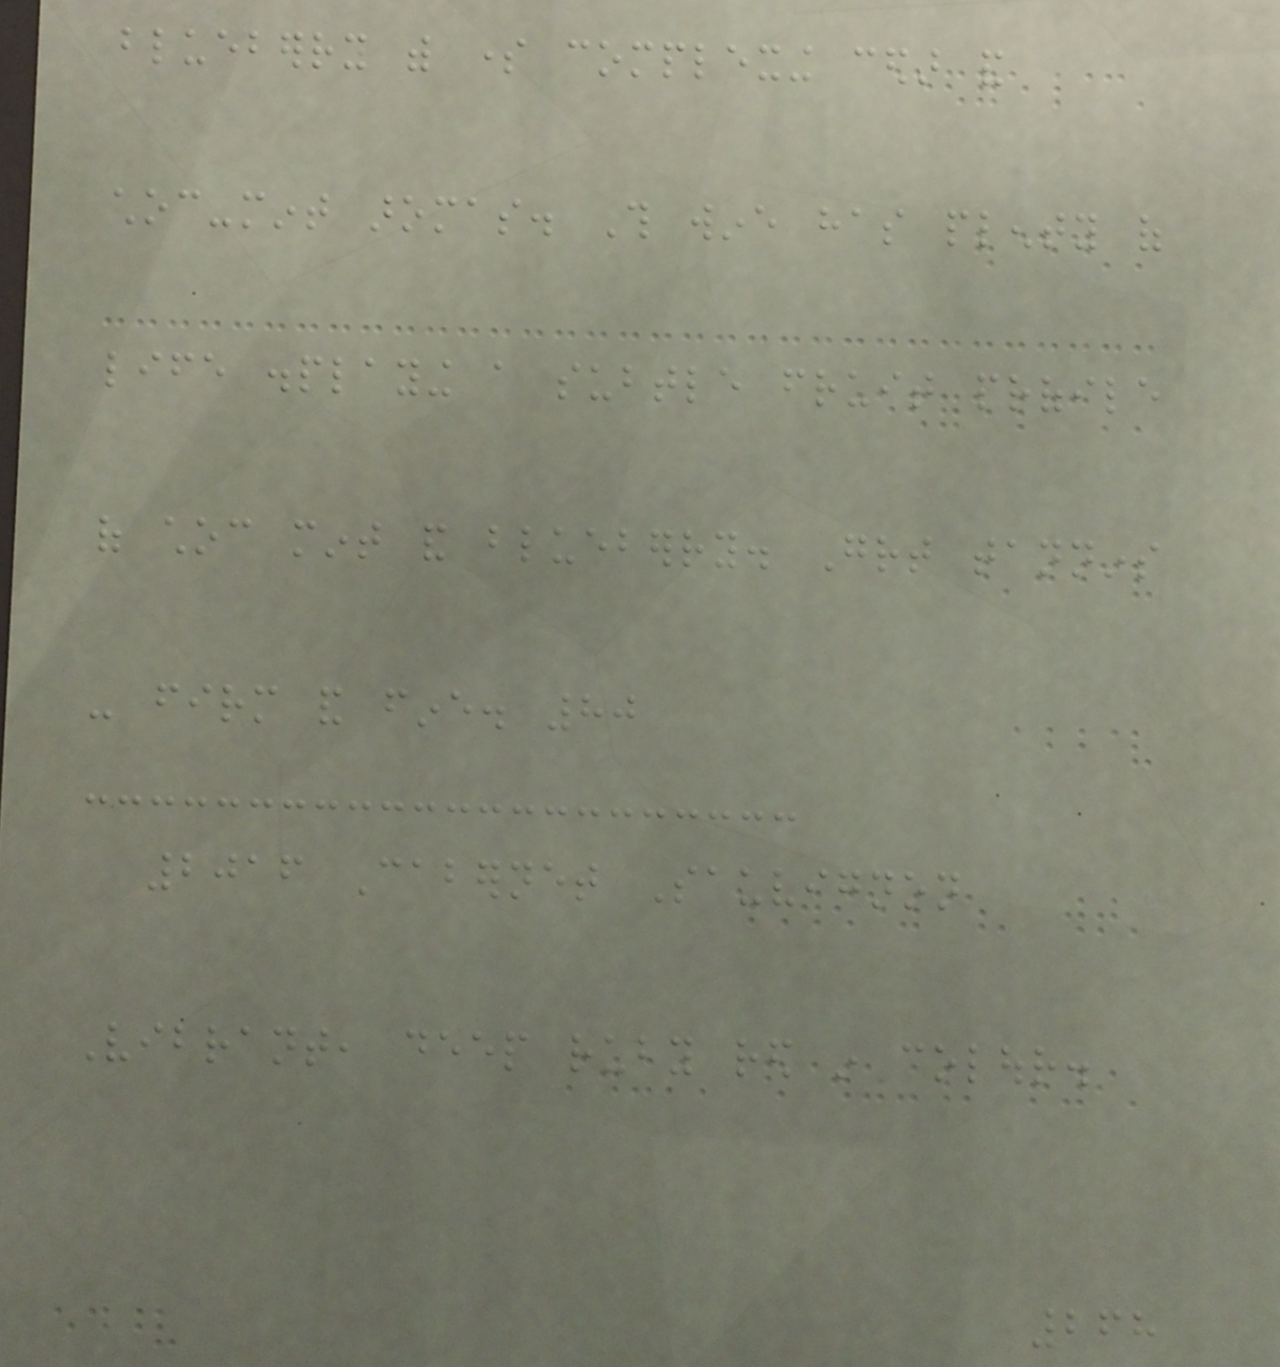blueberry with some complexing cedar and
choc-mint aromas. This wine has plenty of
life displaying a subtle fruit profile
of choc mint and blueberry. Great tannins
- firm and fine. 80
2016 Cabernet Sauvignon
Vibrant, deep ruby red in colour.
268
